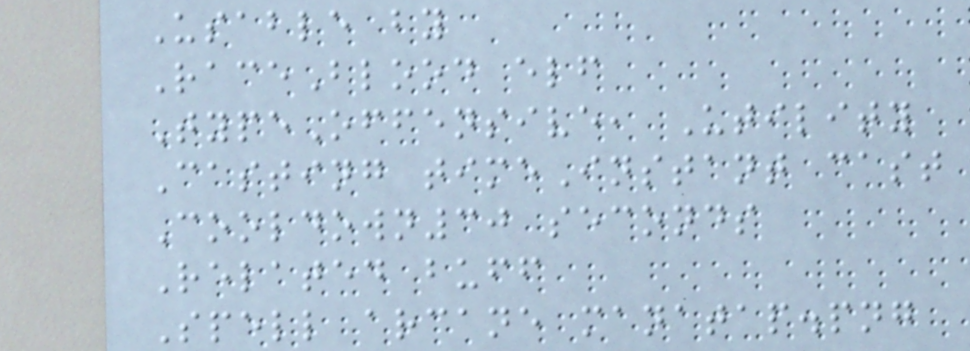Usable by
RaceBlood elf
TypeOffensive, Utility
Casting timeInstant cast
Cooldown30 seconds
Related buff
Spell arcane manatap.png
